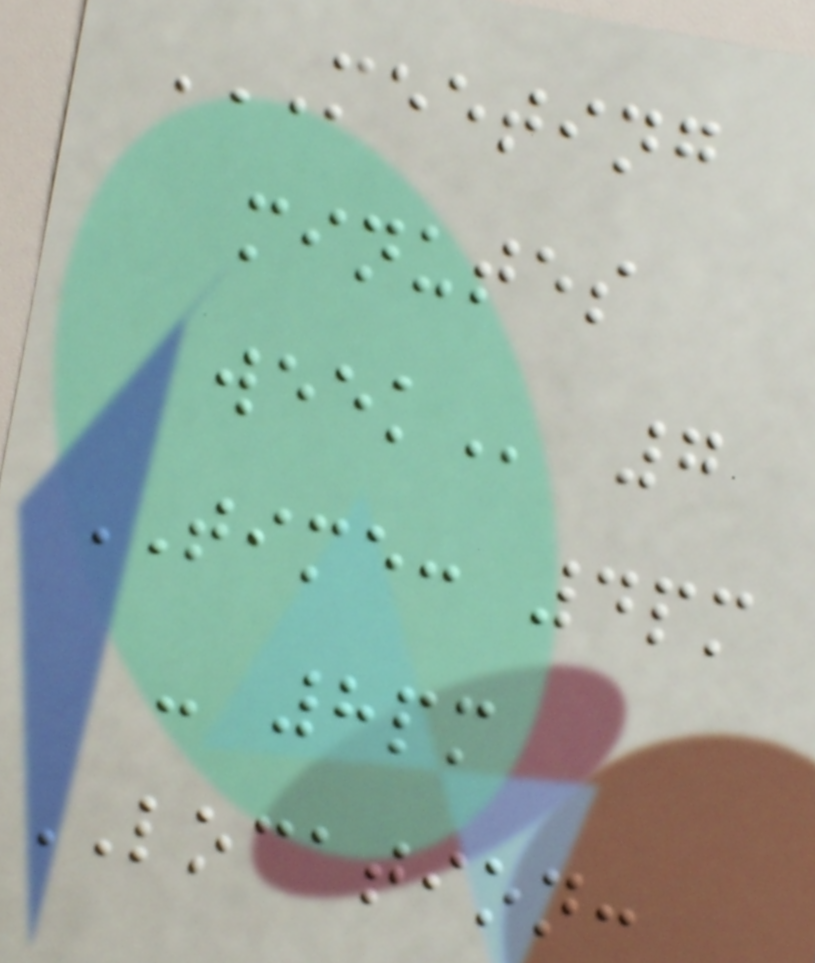MEETING
MINUTES
WEEK 7
TIME: 4pm
- 8pm
LOCATION:
